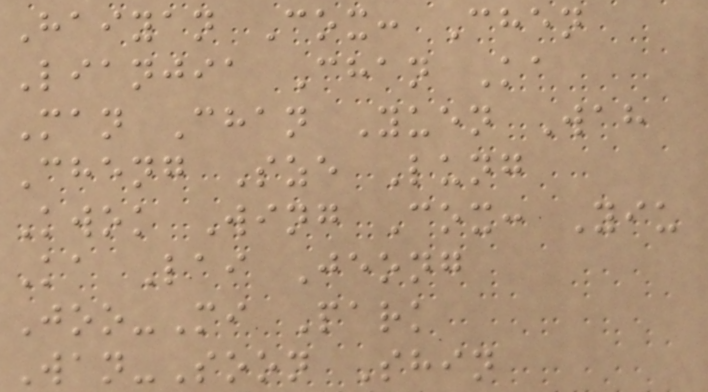Haiyan Cox: Chen
Lianjia Chan Ka
Man Chan Yuen Wah
Cheng Sze Lung
Kwok Wing Cox: Yiu
Ka Lai Jeong
Joo-Mi Park
Wan-Soon Shin
